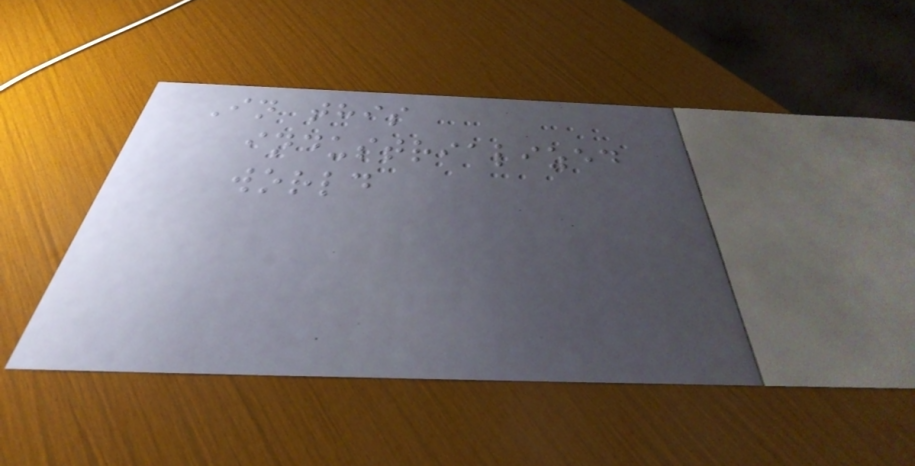In this
industrialized
world
